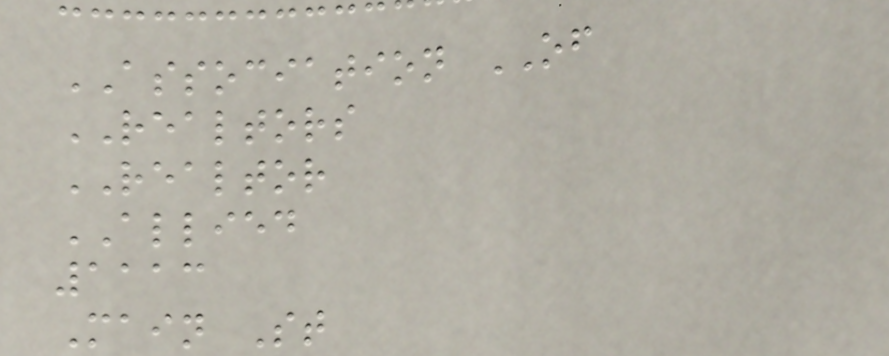ASSOCIATION OF
REALTORS
REALTOR
ALLIED
1113
Main St
